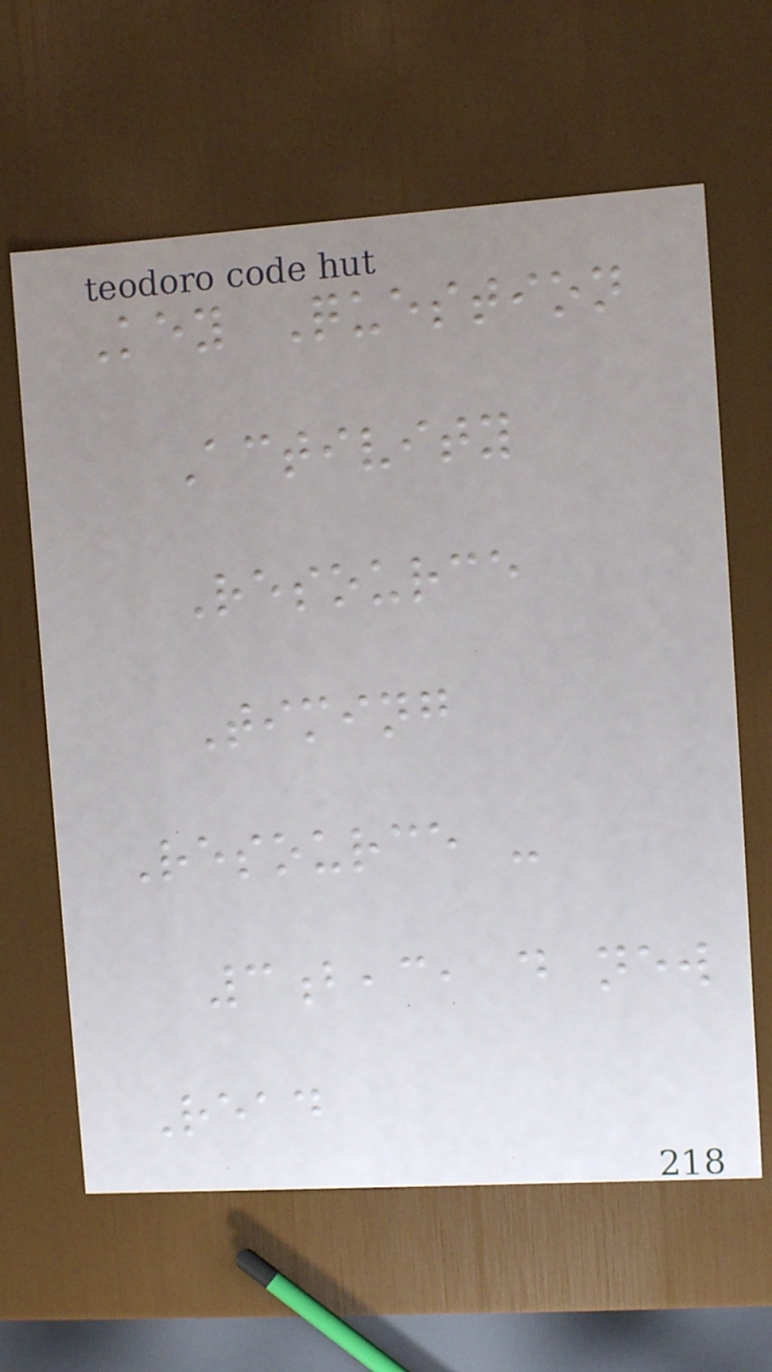Key Question
Activity
Resource
Timing
Resource -
3b,c, d new
Read
